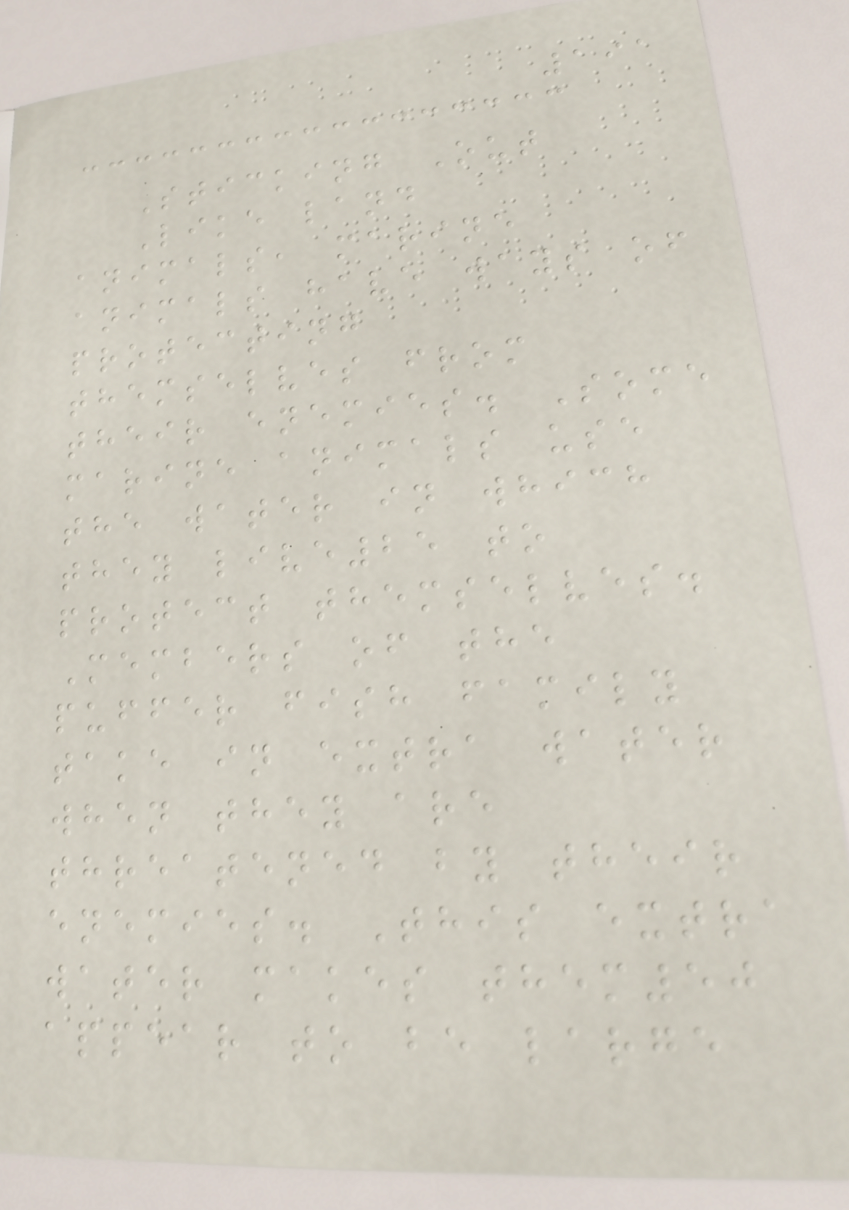191
Sticking Out
Like land
animals, marine
animals have ways of
protecting
themselves from
their enemies. Some
marine animals use
the water in which
they live25 to
protect themselves.
Members of the
puffer fish family
take in extra water
when they are
threatened by their
enemies. This extra
water makes them50
appear to be large
